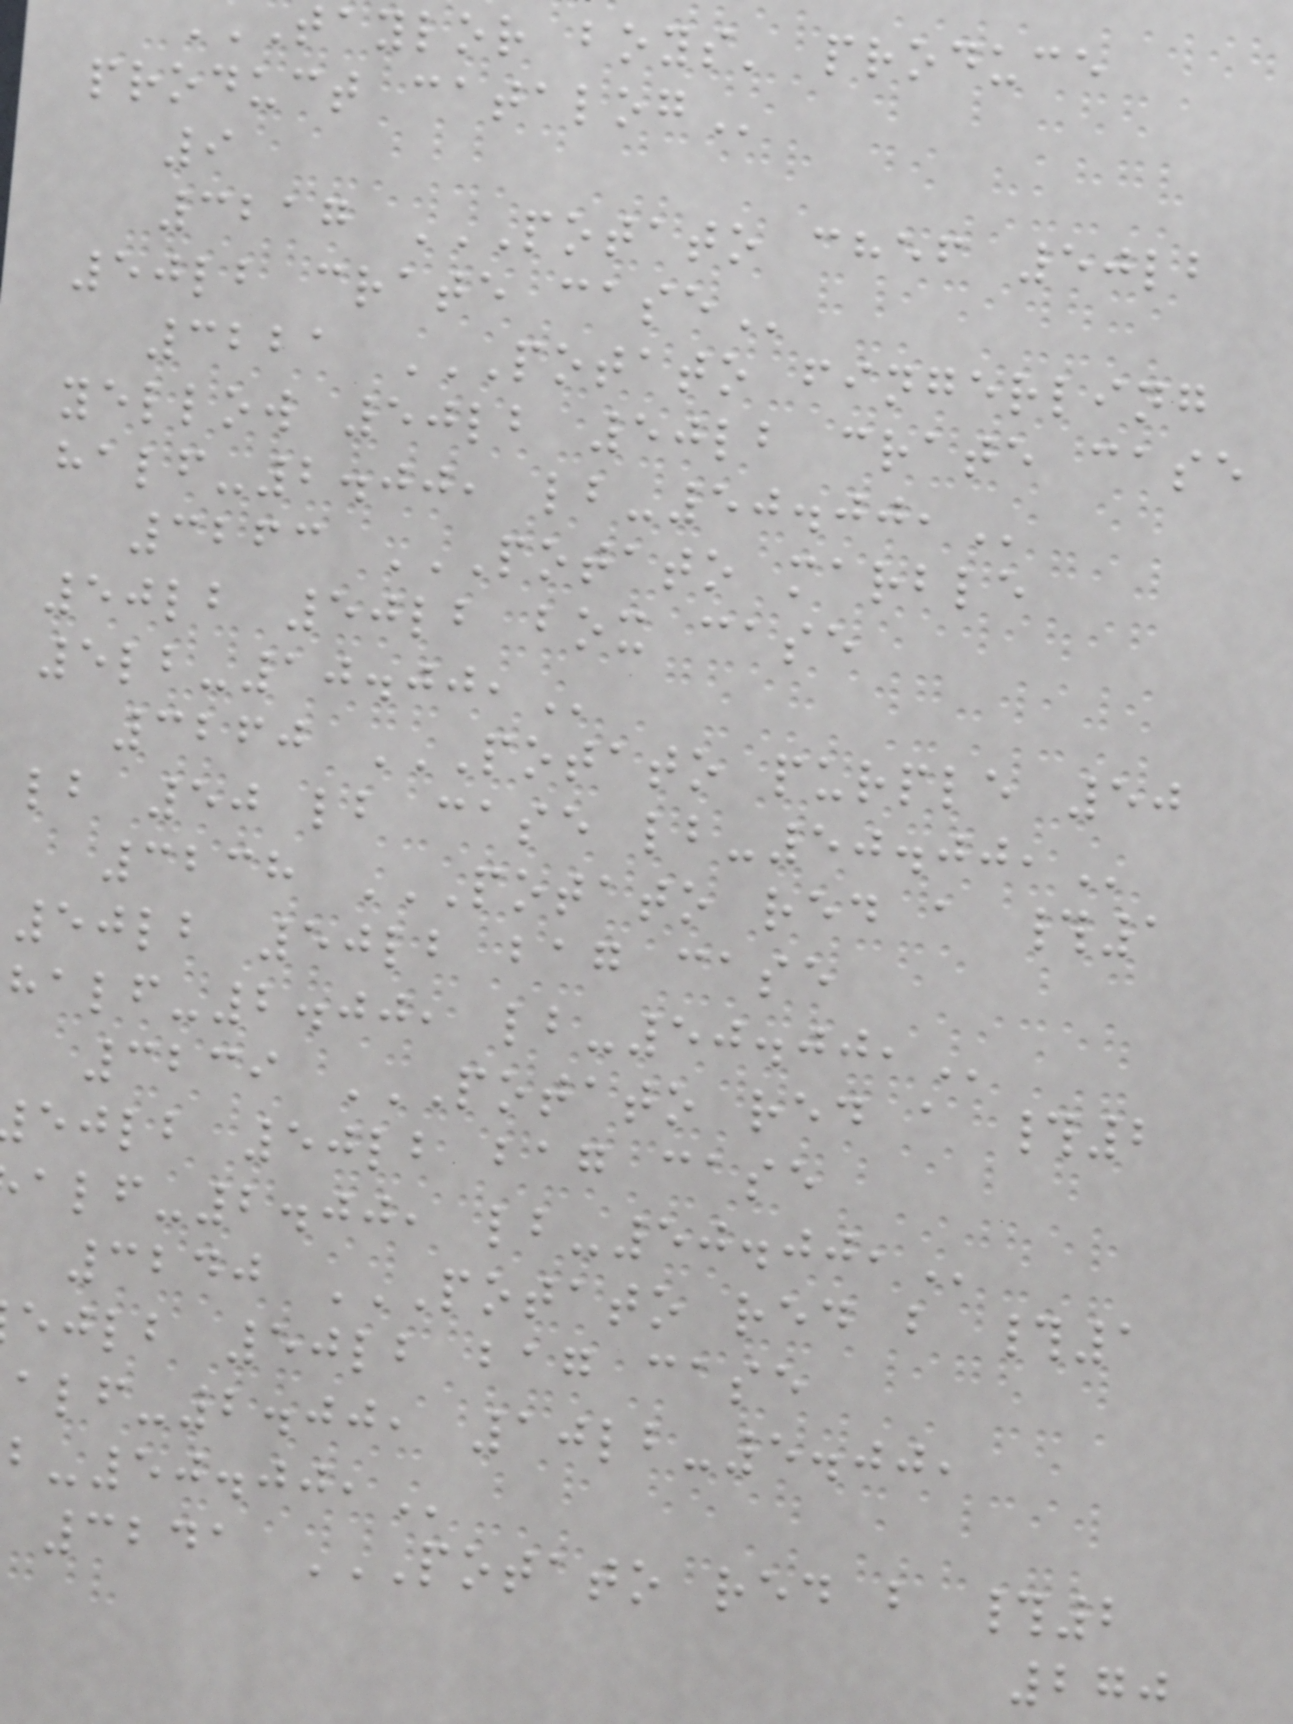taylor boys' produce
product
9
3217 POTATO CHEF 50LB
50lb crate
3221 POTATO FINGERLING
yellow 50lb 50lb crate case
half-2.00,
3263 POTATO MARBLE
50lb 50lb box case
3260 POTATO PURPLE 50
lb 50 lb case
3238 POTATO RED A #1
50lb 50lb bag case
half-2.00,
3239 POTATO RED A #2
ejlb 50lb bag case
alf-2.00,
3240 POTATO RED B #1
ejlb 50lb bag case
alf-2.00, 10lb-5.00,
3241 POTATO RED B #2
270
